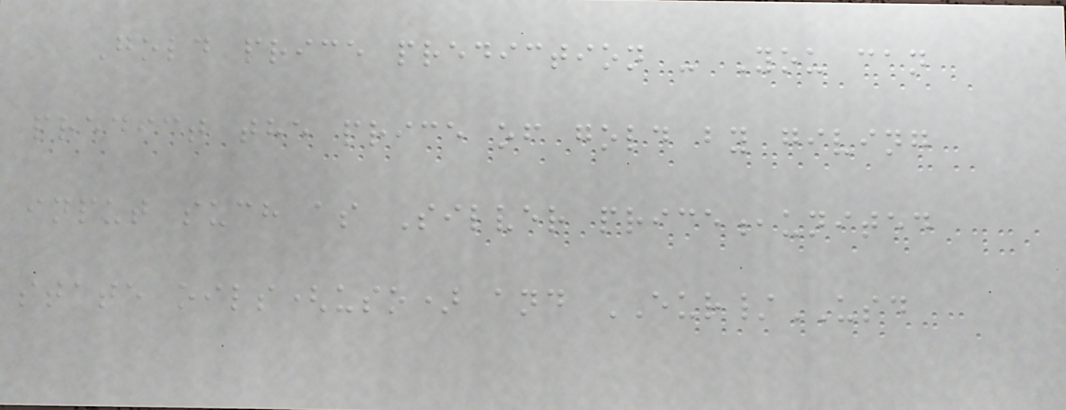Gold price prediction - You can
predict the price of gold by giving
input such as Silver price,united
state oils(uso) and EUR/USD
